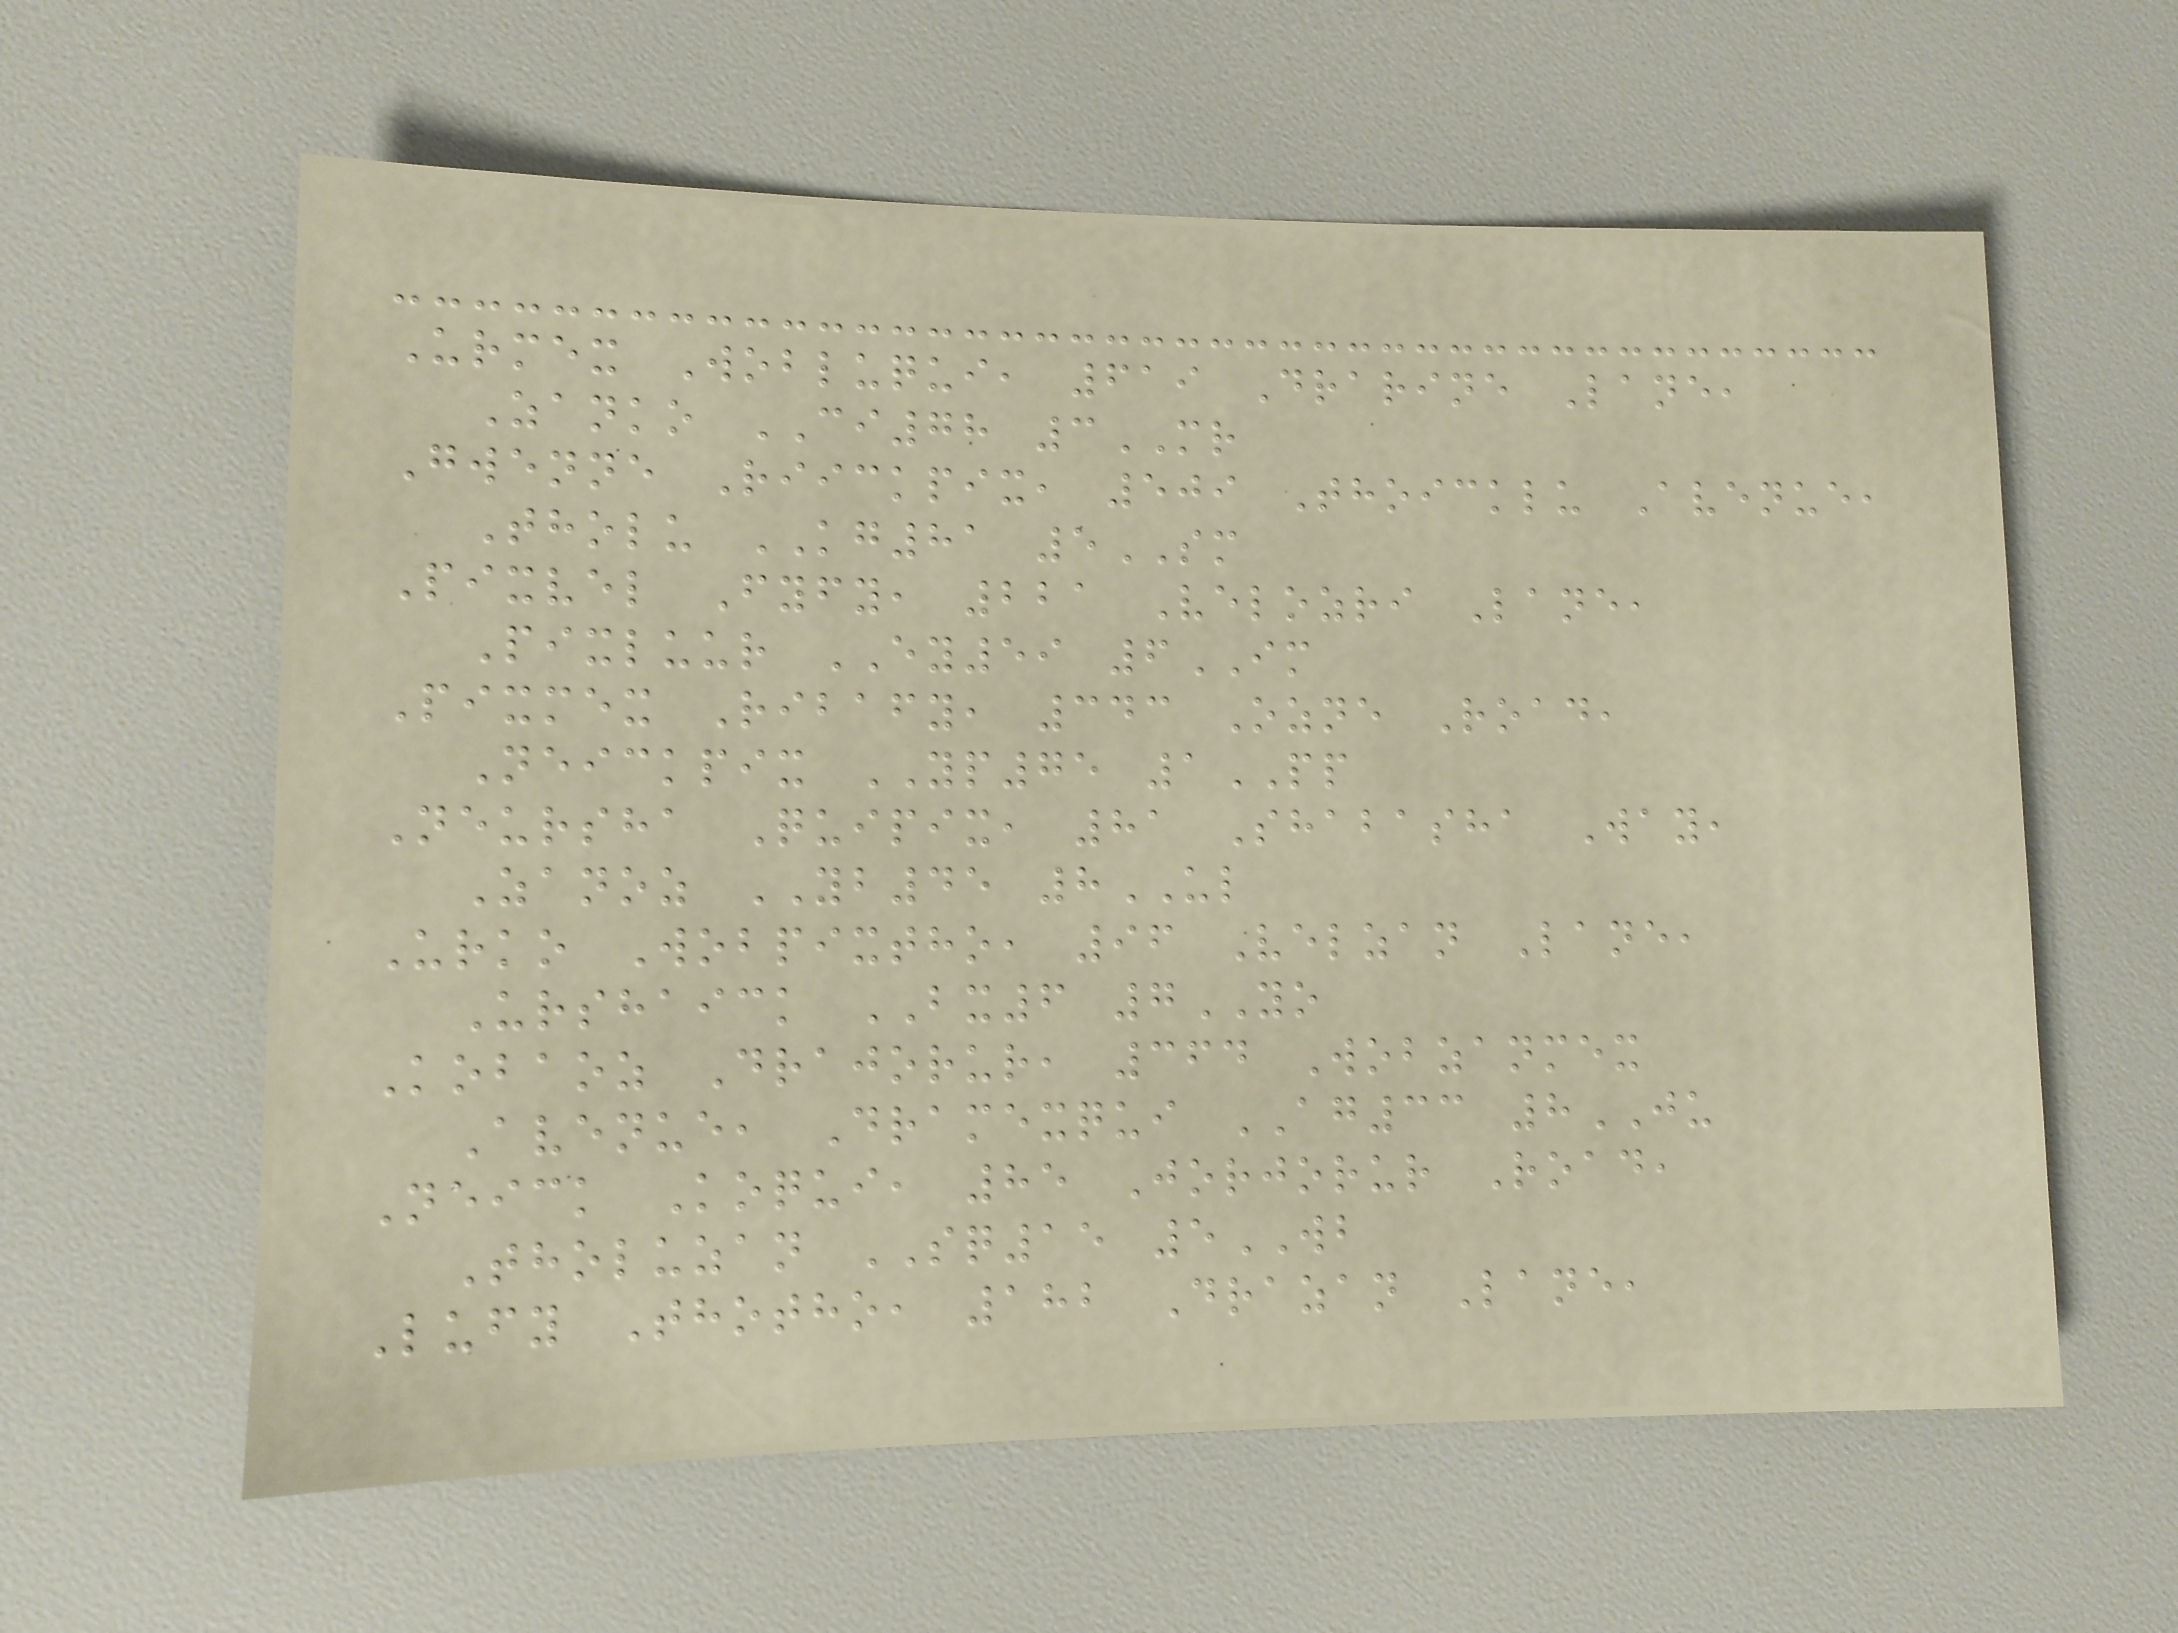Urmex Wobluqui, 619 Drarine Lane,
Zanko CI78 3MR
Gwenne Riickpix, 509 Thoicklu Avenue,
Tholu KG81 5SM
Pixvel Fyfy, 221 Velozri Lane,
Pixluur EY59 6IM
Pixmex Ribafy, 343 Ozne Road,
Neickpix YP75 1PP
Neursha Quipix, 81 Shabasha Way,
Zanoz YB45 8UL
Urko Wobpixtho, 96 Velzan Lane,
Urshaick BX6 7YO
Kobaoz Drajorur, 364 Wobzanmex
Avenue, Dramexqui AG33 8JU
Neick Koqui, 85 Jorjorur Road,
Tholuzan SQ15 5WB
Lufy Thotho, 182 Drazan Lane,
